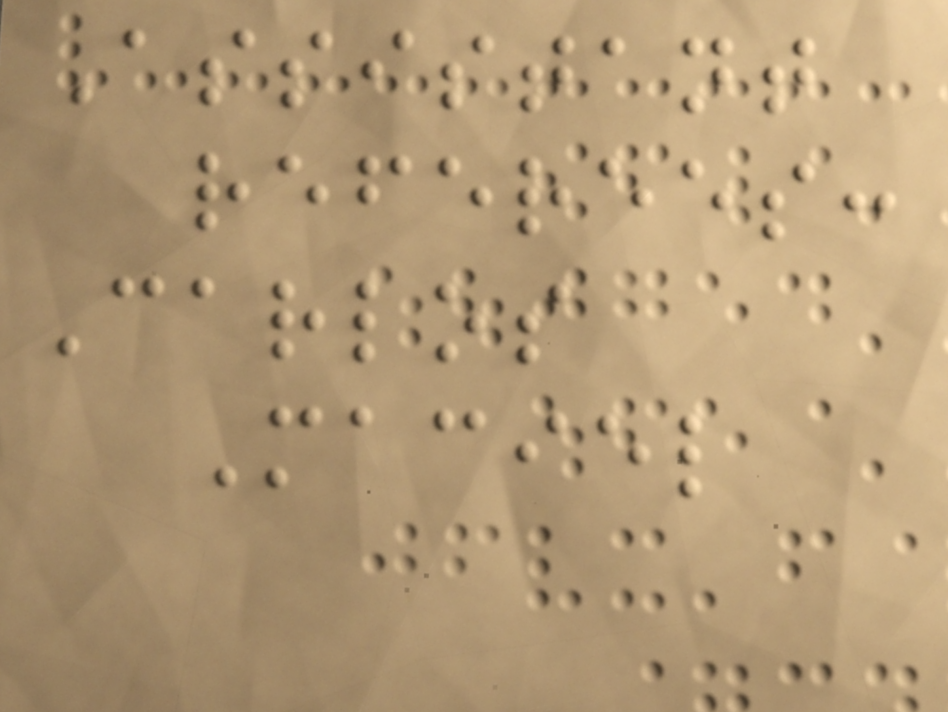Assistant
referees:
Carlos
Maciel
